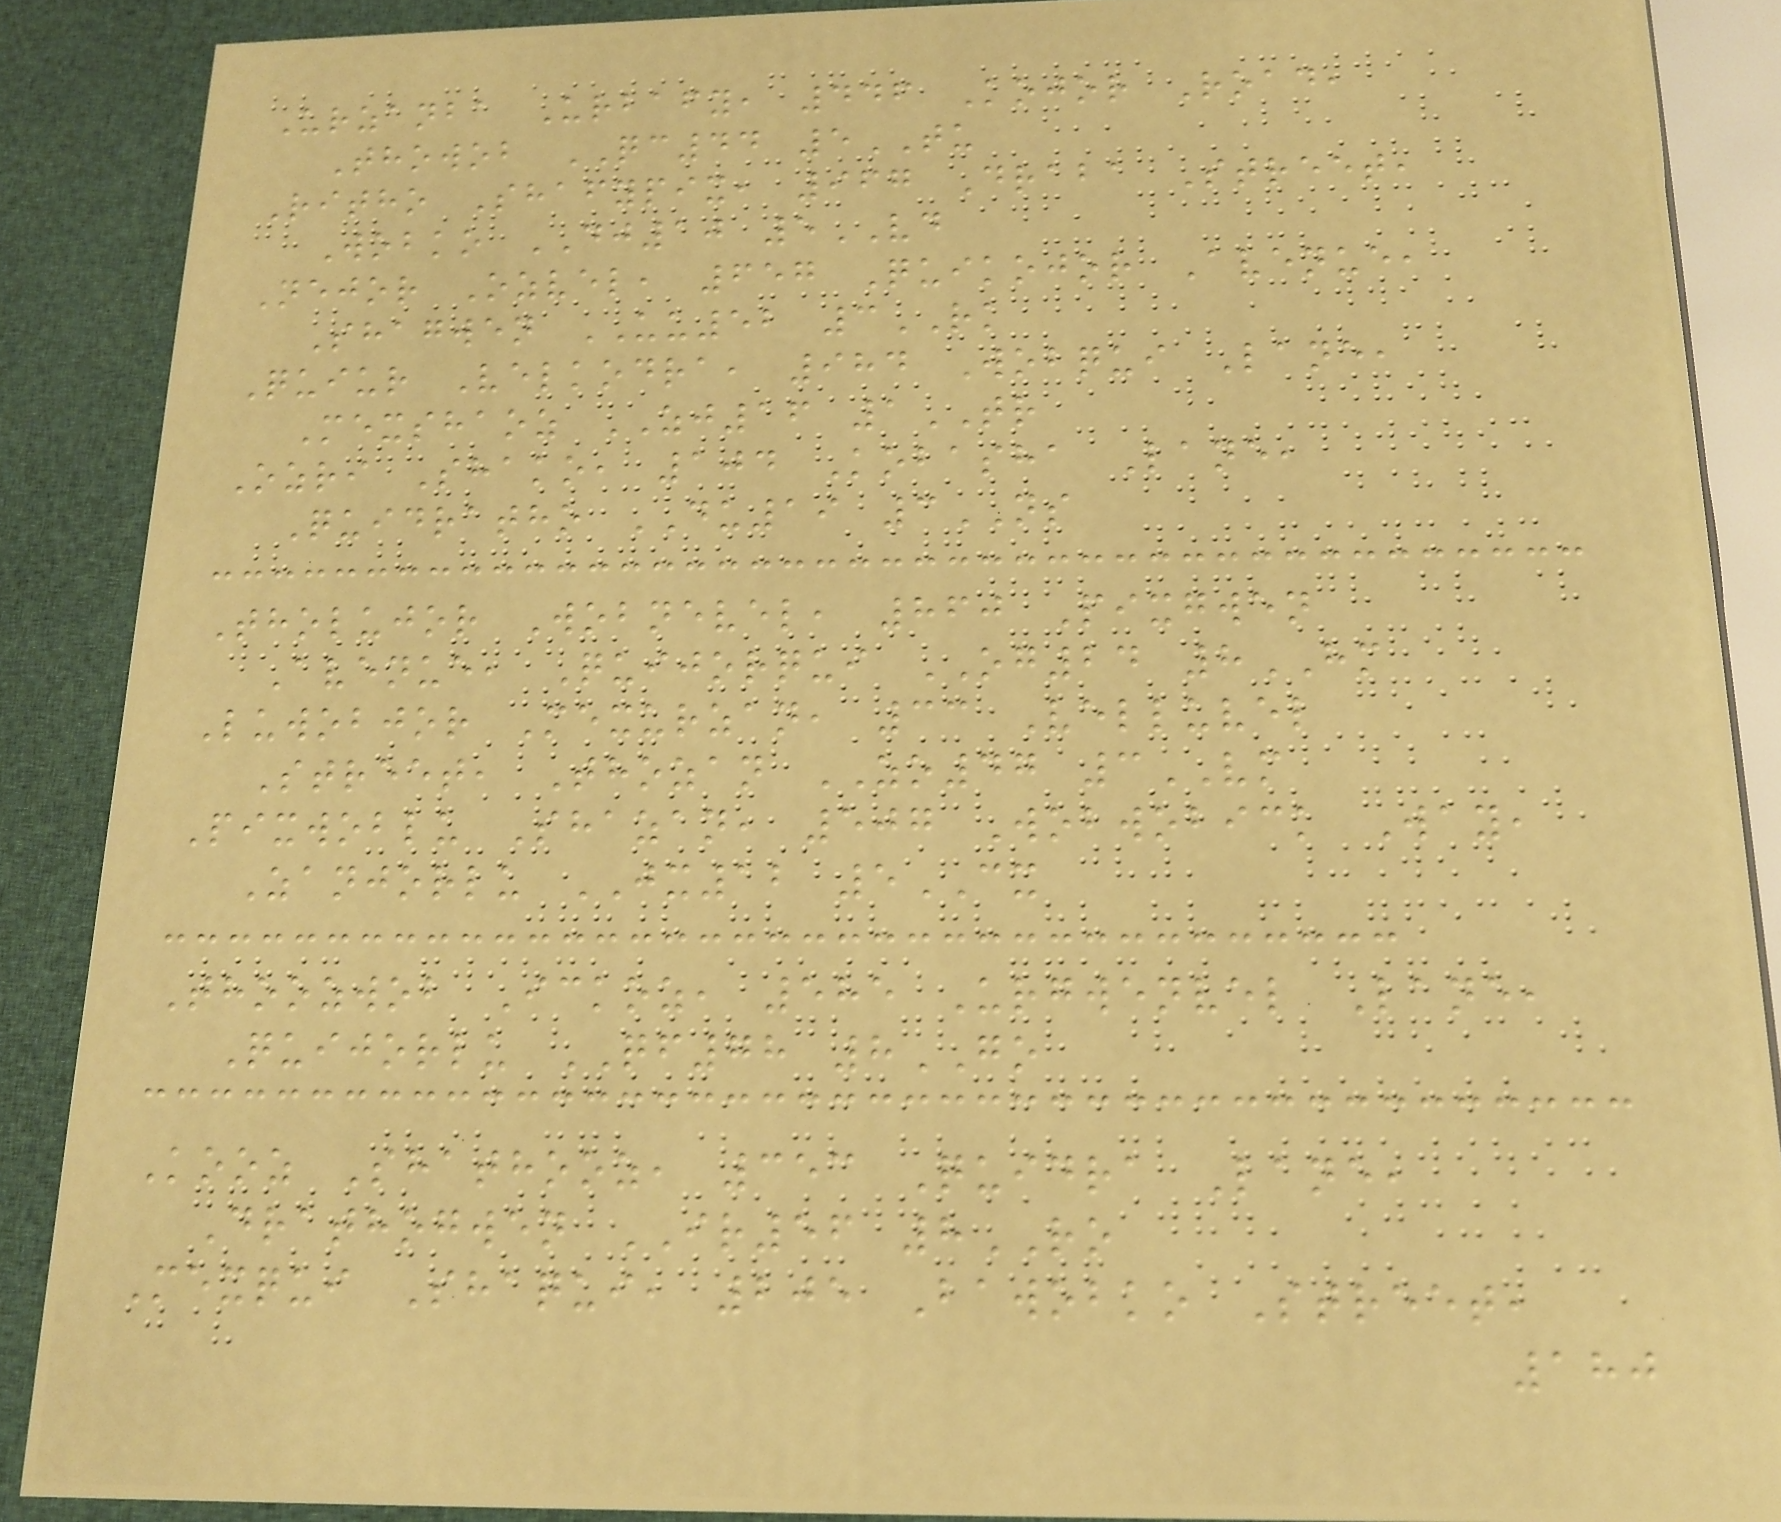Urzanba Urbafy, 446 Kojor Road,
Thowob QC44 5TU
Ritho Shafypix, 967 Draba Street,
Wobko DJ10 5VD
Nejor Ozvel, 657 Quikojor Avenue,
Shagwen UU52 3RK
Quiur Velkodra, 984 Wobqui Lane,
Mexshaoz ZJ16 1TR
Ozri Shako, 104 Kobasha Lane,
Quidratho DU19 3NS
Tholujor Wobnevel, 860 Pixgwen
Avenue, Quijorqui OG24 8HM
Luwobjor Mexurzan, 33 Velluvel
Street, Thozan ZO47 3VM
Pixwoblu Shazan, 507 Wobwobick Way,
Zanjorlu JX12 5CX
Thoozwob Ickoz, 585 Urgwenvel Lane,
Quijorlu QF78 8GO
Kooz Shathooz, 353 Quidra Lane,
Drathogwen IR56 8RO
Mexqui Shaqui, 205 Bawobko Street,
180
